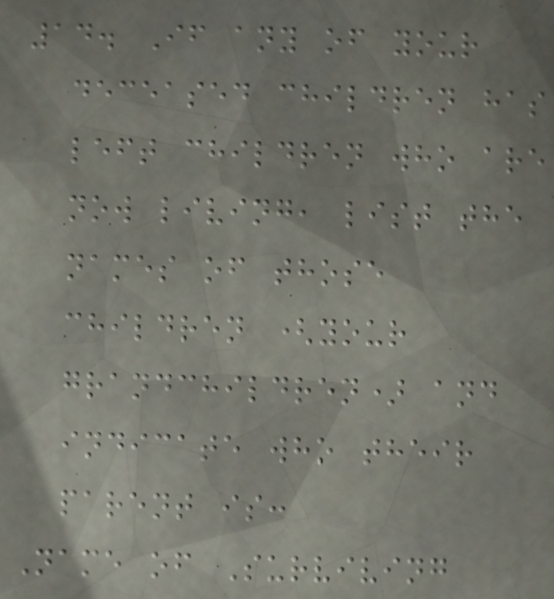14. If any of your
deceased children has
left children who are
now living, list the
names of those
children (your
grandchildren) and
indicate who their
parent is:
Name of Surviving
